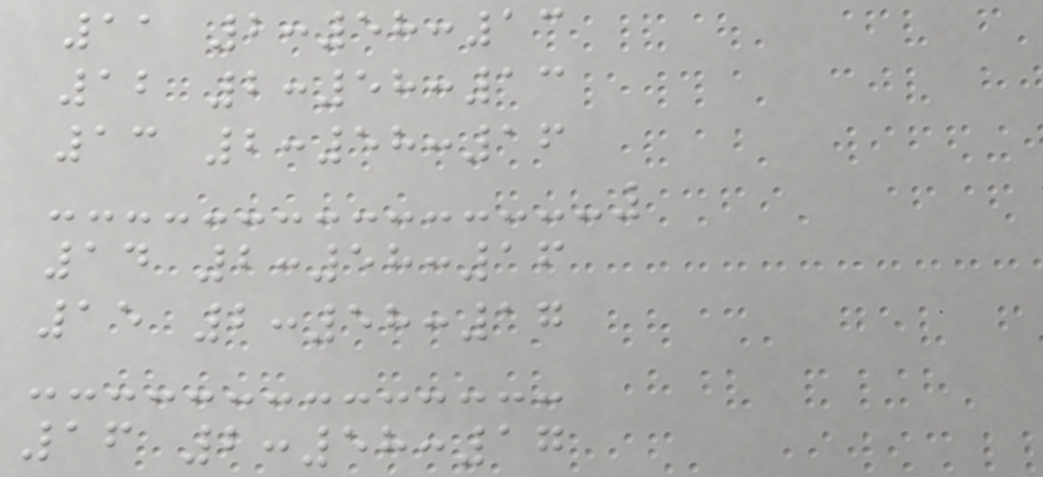11 2:58:13
12 2:58:13
13 2:58:16
14 2:58:16
15 2:58:17
16 2:58:17
